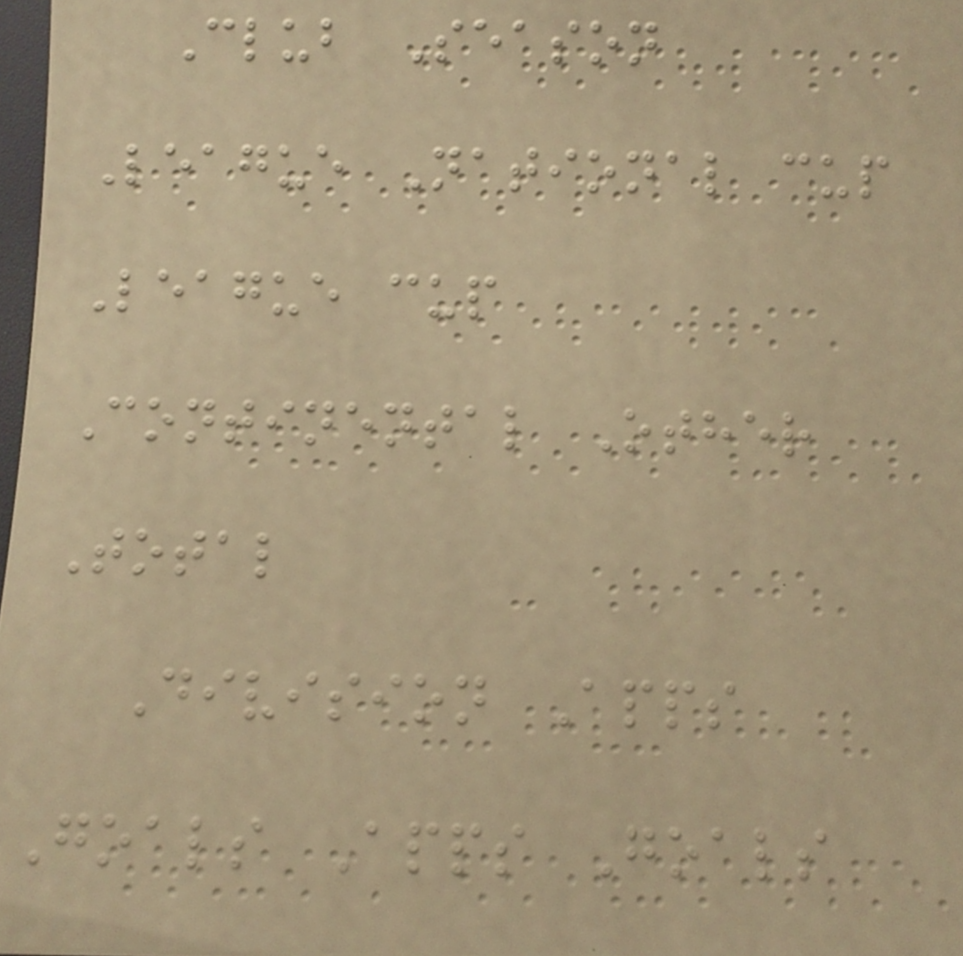Club Season
League National cup
League cup
Continental Other
Total
Division Apps
Goals Apps Goals
